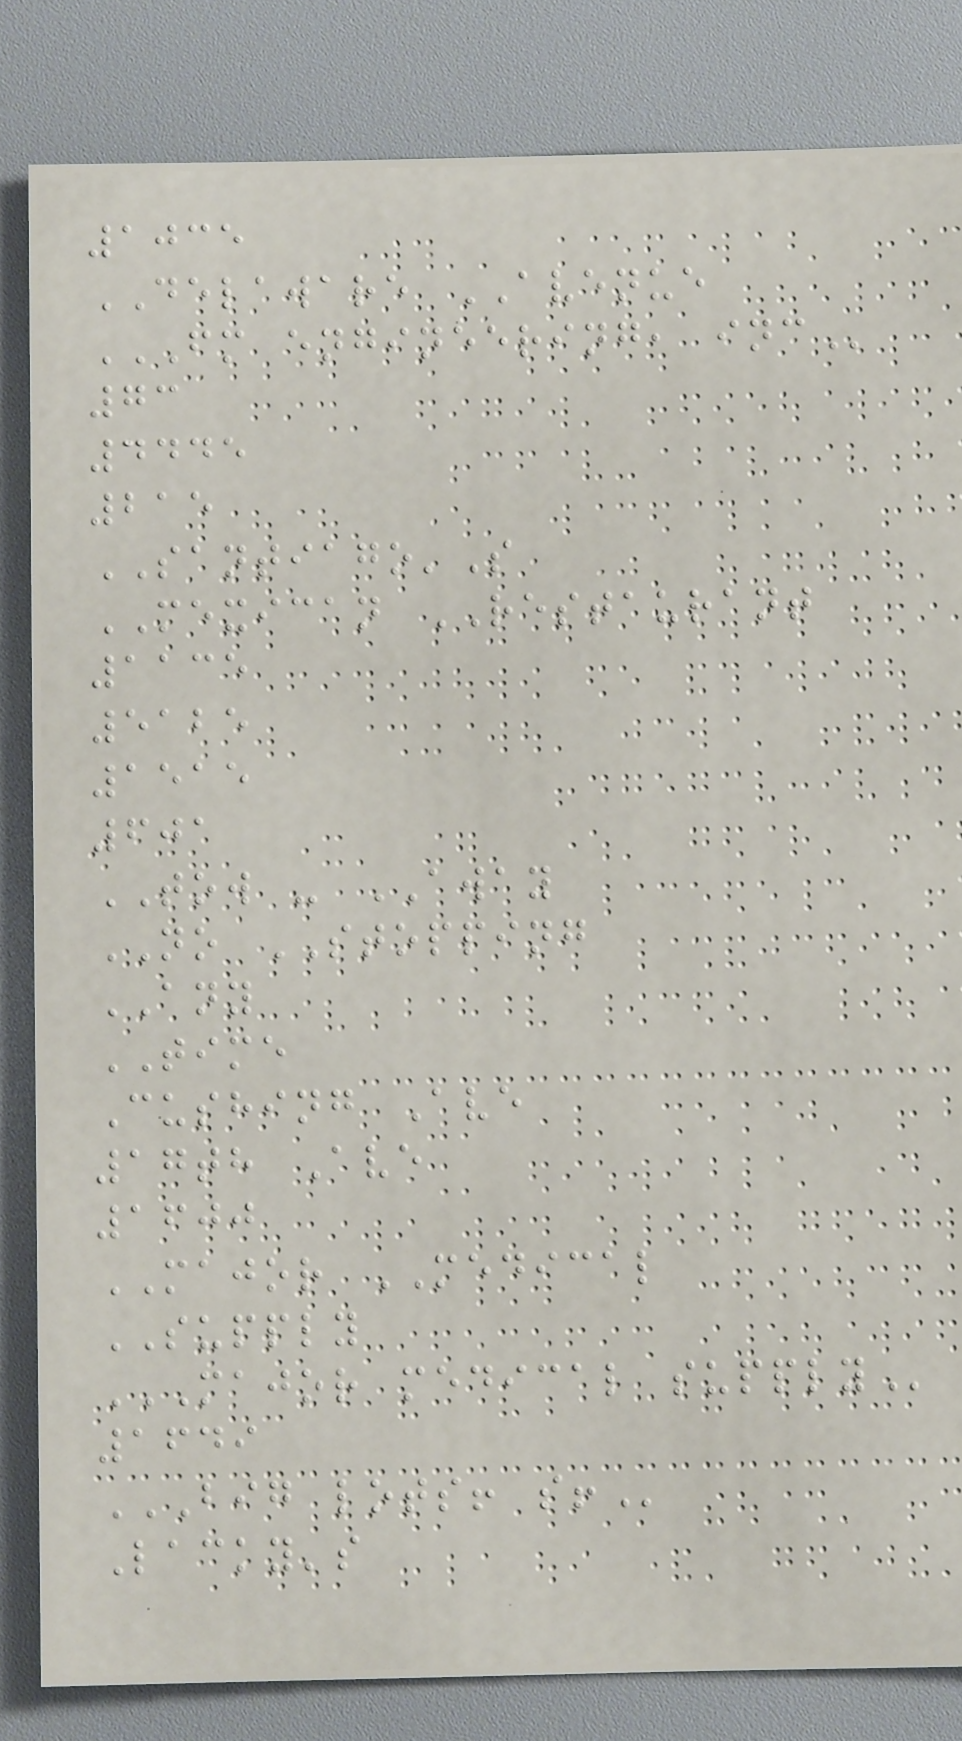1035
DELAWARE AVENUE
FM ENGINEERING, INC
73
4445
215
SANTIAGO'S
MEXICAN RESTAURANT
1135
5125
1515
601
TOW - AWAY
NO STOPPING
ANY
TIME
Cushing Ave
17th Ave
1600
MAJOR MEDICAL
SUPPLY
MAJOR MEDICAL SUPPLY
1649
BIG LOTS! S!
Lacky's
